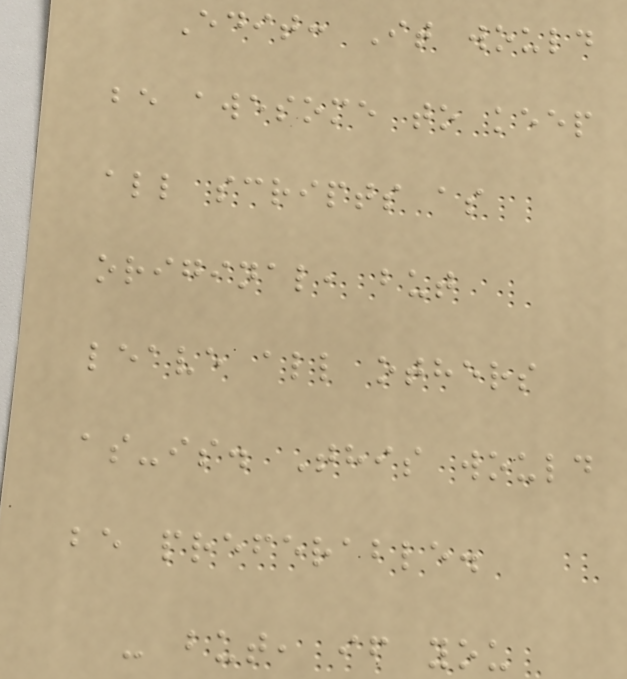Edit: It would
be awesome to keep
all scripts as
original, but
leave all others
as-is. This would
be preferable.
- but, if you
